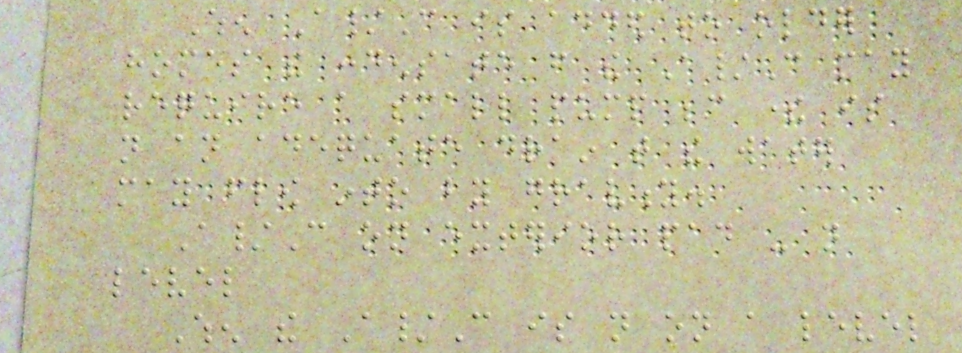When A/C is added to older
homes the condensate from the A/C may
require a small pump because there is
not an adequate drain that the water
may flow into by gravity.
A/C on exterior pad - not
level
When the A/C is not on a level
